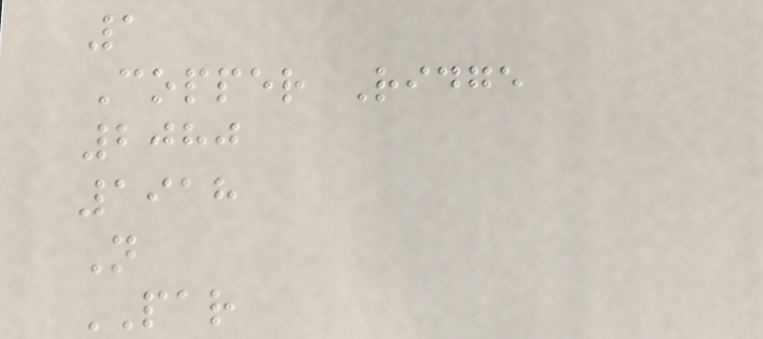1
Copper Ridge
2080
1918
N
PAR
